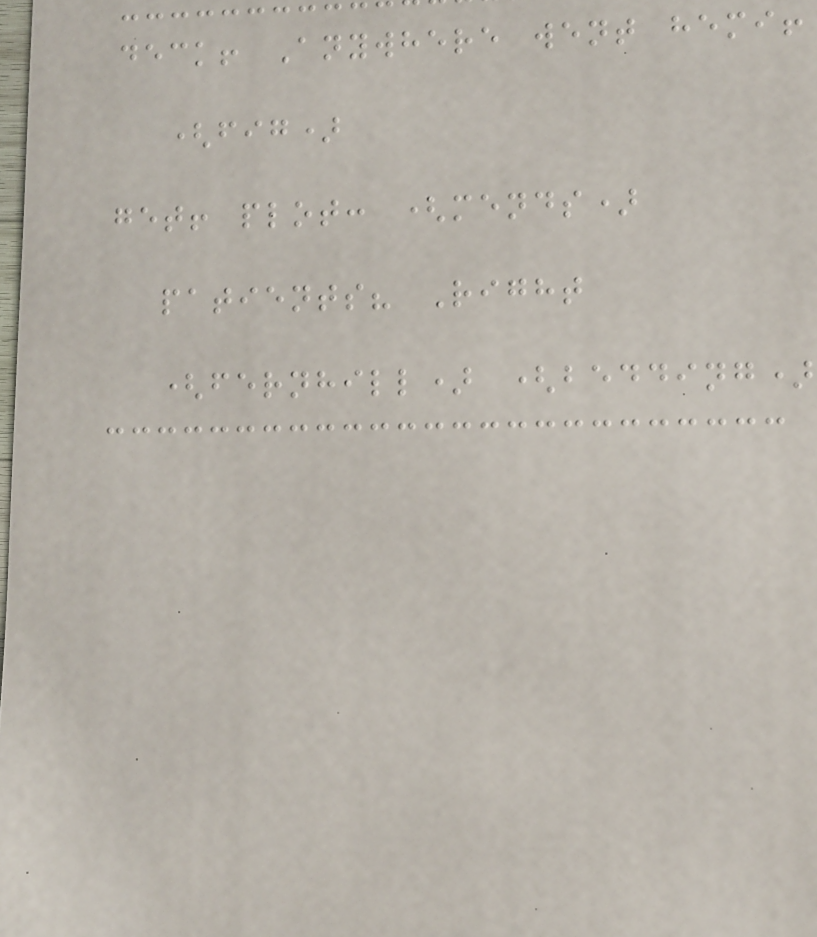deck! Anywhere went hemi!
(fig)
get! plot: (mends)
patients? Right
(fernhill) (bedding)
